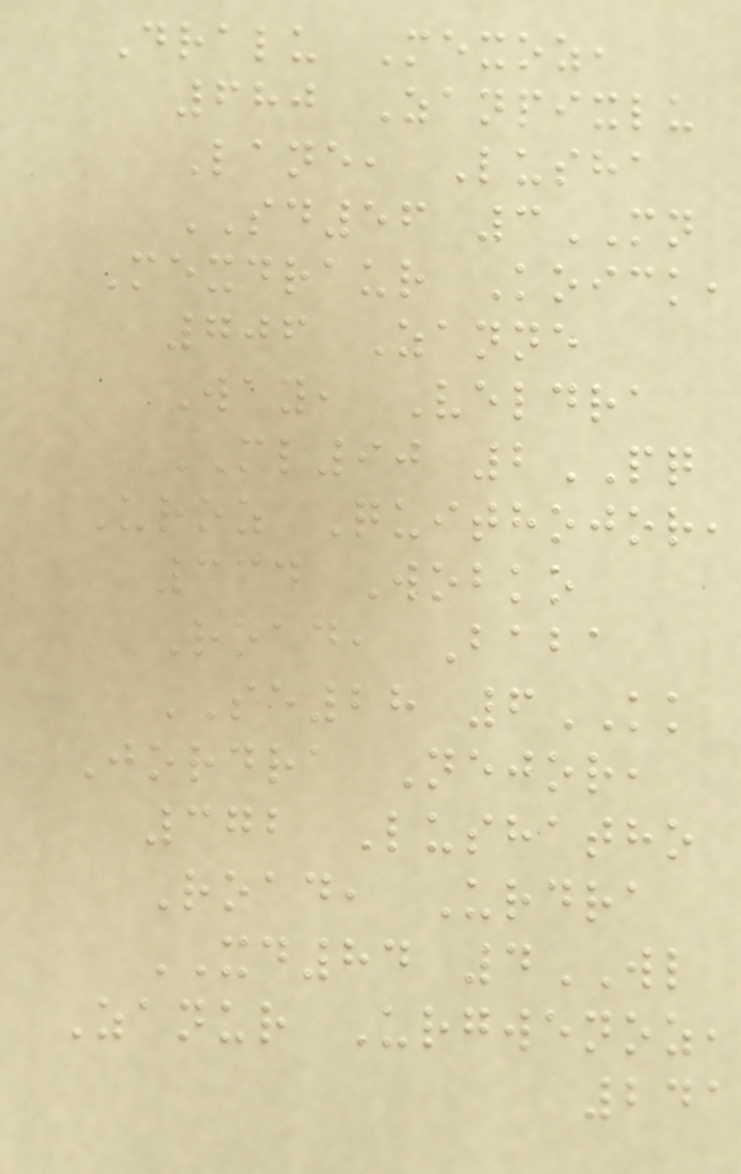Dralu Mexoz,
680 Zanpixlu
Lane, Lusha
SD56 3MN
Mexdraur Koick,
706 Zanne
Way, Veldra
ML90 2PQ
Uroz Quithojor,
334 Wobko
Road, Baba
SE28 6KK
Jordra Nejor,
372 Lushatho
Road, Urdra
XD84 4WL
Zanur Urgwenoz,
241
